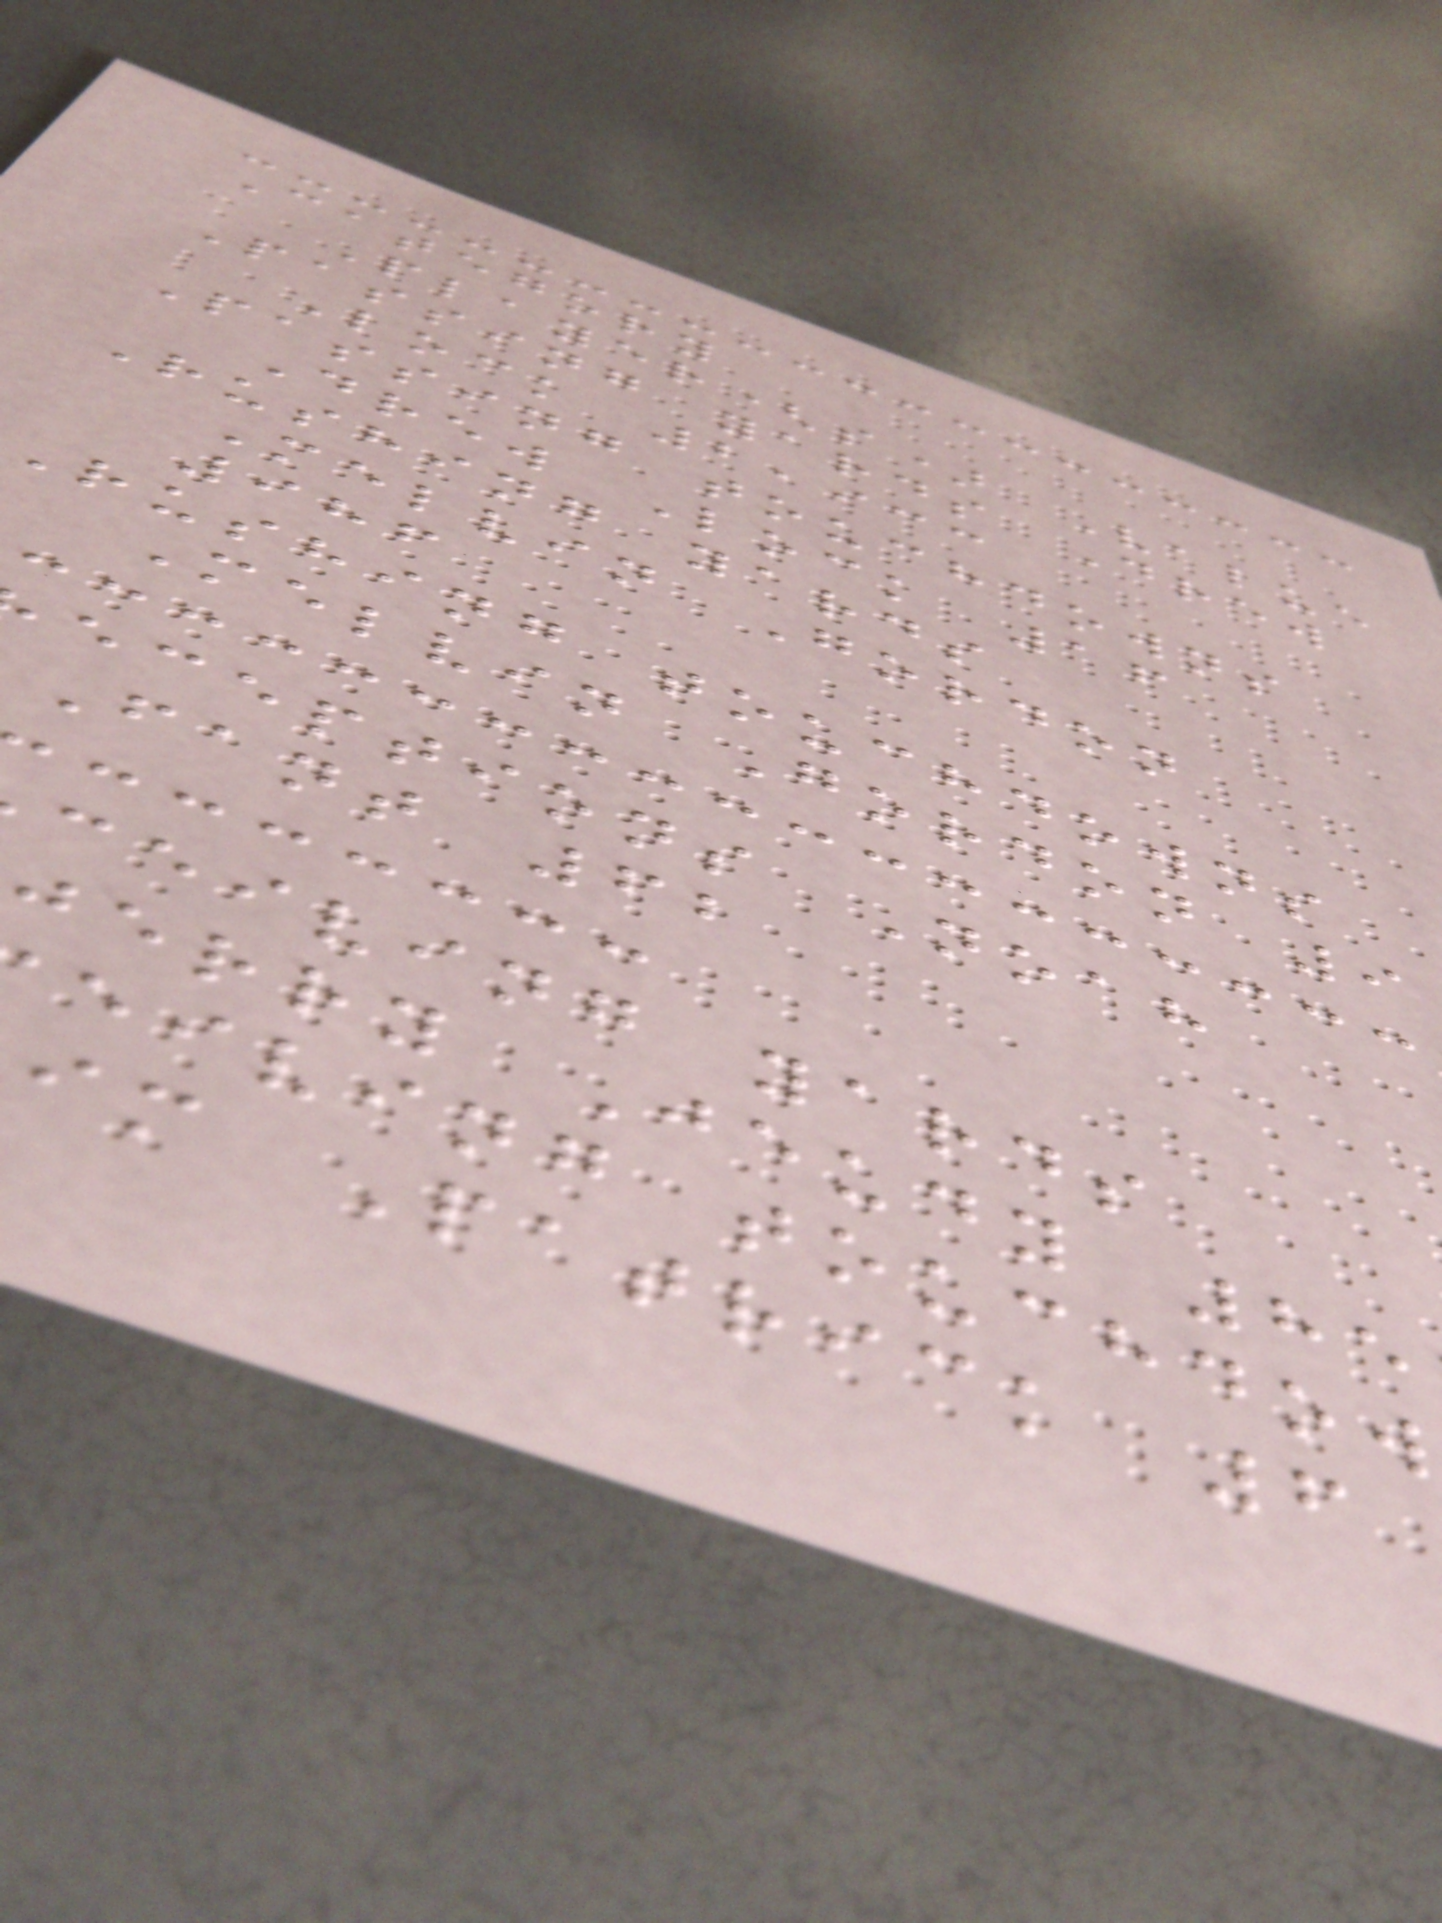Category
Player(s) Value
Passing yards Drew
Lock 2,933
Passing touchdowns
Drew Lock 16
Rushing yards
Melvin Gordon
986
Rushing touchdowns
Melvin Gordon 9
eceptions Noah
Fant 62
ceiving yards
jerry Jeudy 85
eiving touchdow
im Patrick 6
